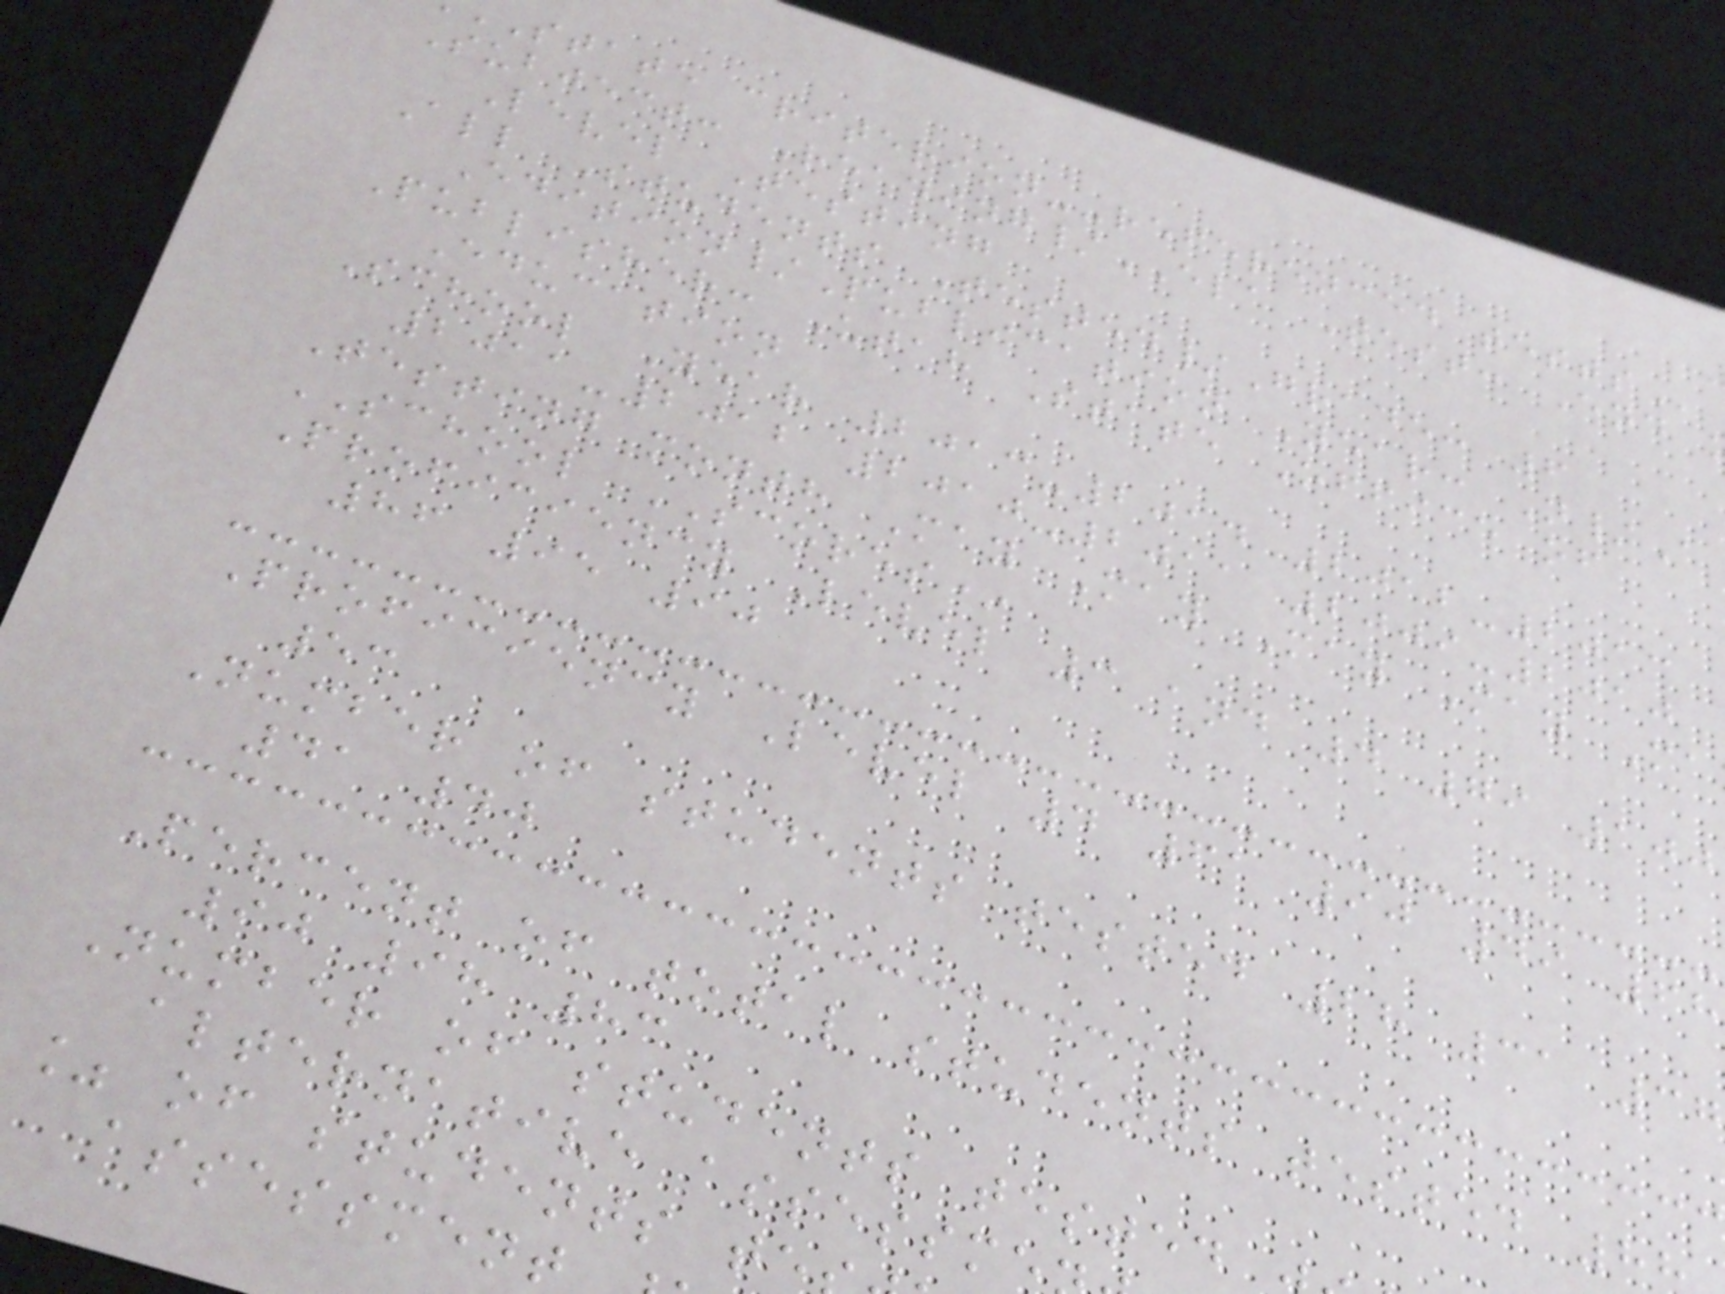state criterion--referenced
Subject: Reading/ELA Test: End
Level Testing
All Students Tested/Grade: 6
Edition/Publication Year: N/A
Publisher: Utah State Office of
Education
School Year 2013-2014 2012-2013
2011-2012 2010-2011 2009-2010
Testing month May May May May Ma
SCHOOL SCORES*
Proficiency Level 3 and 4 79 100
86 95 90
Proficiency Level 4 61 90 49 68
53
Number of students tested 28 31 37
41 40
Percent of total students tested 8
90 98 83
Number of students tested
alternative assessme
% of students te
assessment
